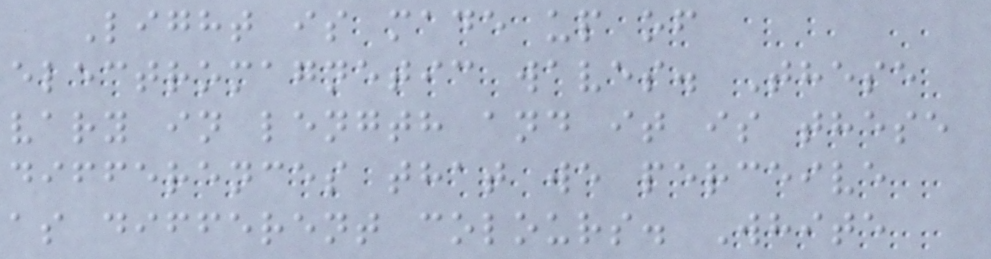Light is made up of
electromagnetic waves. These
vary in length and it is these
differences that we perceive
as different colours. White
